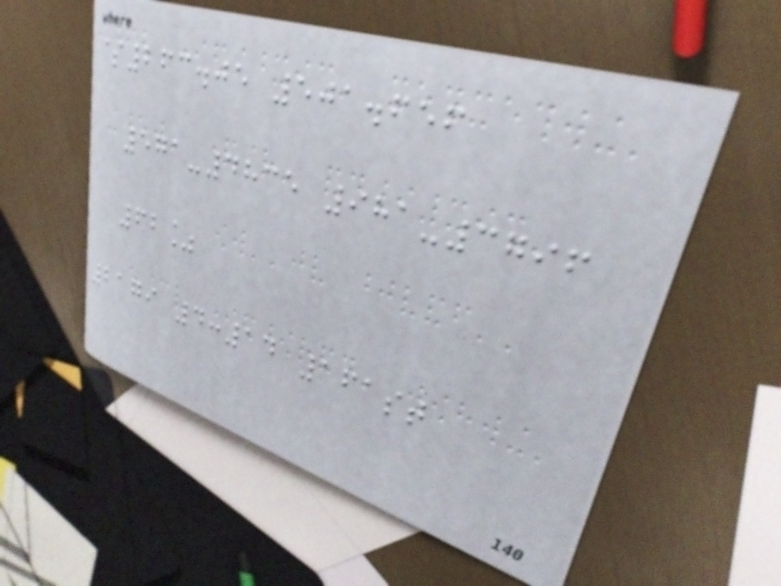$263.05 501.656
571-4835 981-3796
62%
2179 4:14 161st
